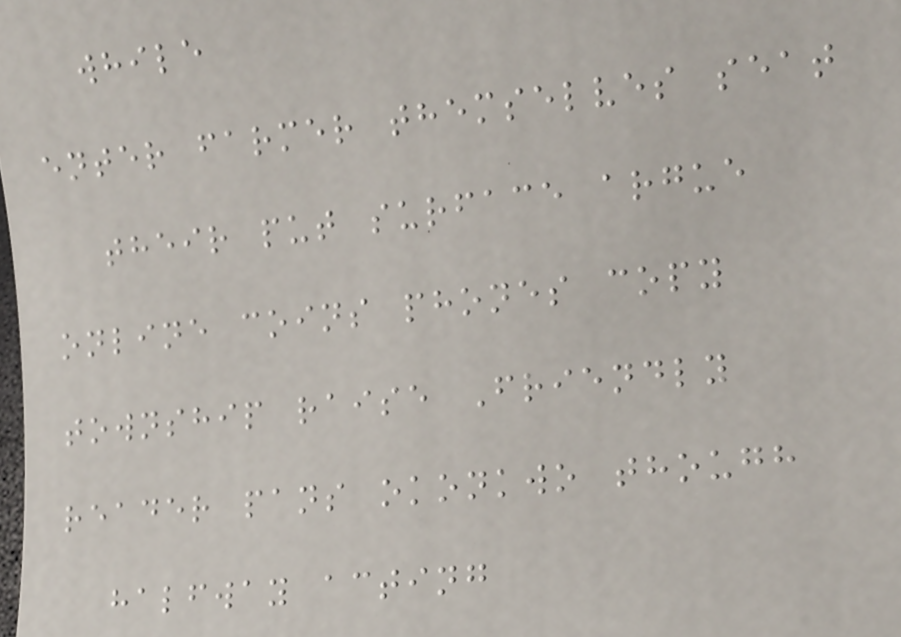while
enter farmer themselves seat
their put surface argue
online coins phones copy
township raise Friendly
reader pans okonkwo though
halfway acting
